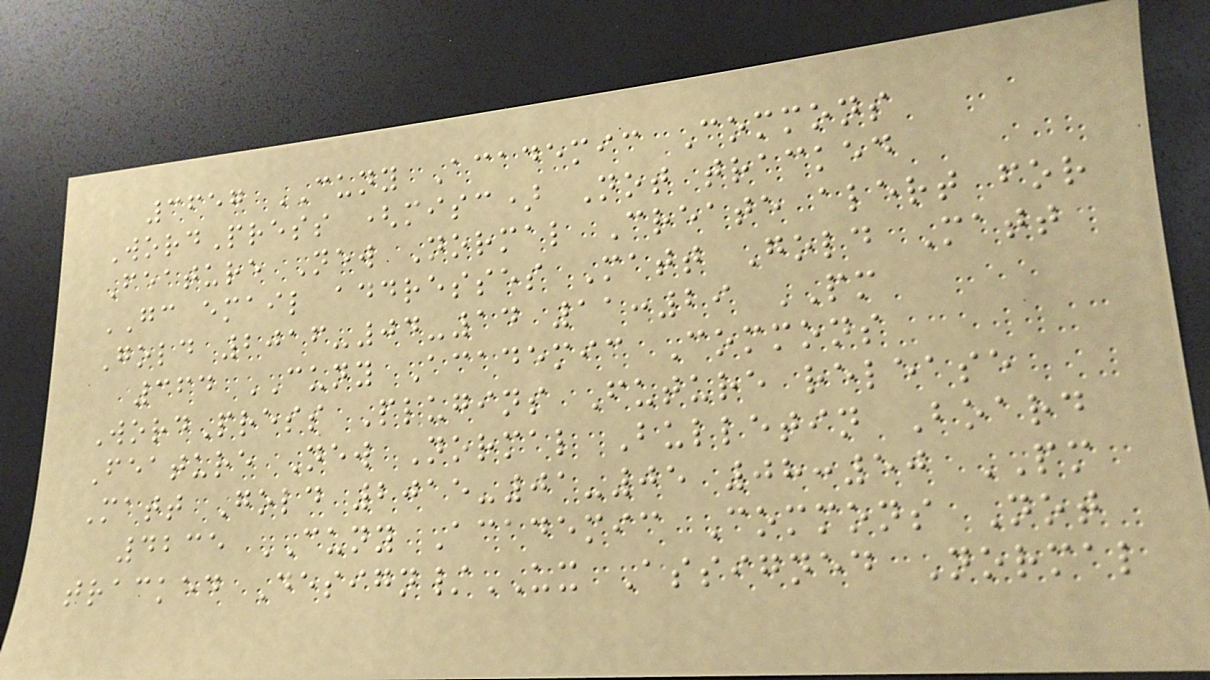3657 CUNY Academic Commons
WordPress (misc) Not tracked
Feature New Normal Create alert for
GC email addresses Matt Gold Matt
Gold 2016-04-14 11:29 PM
364 CUNY Academic Commons
WordPress Plugins Future release
Feature New Normal Bulletin Board
Matt Gold 2015-01-05 08:50 PM
4235 CUNY Academic Commons Not
tracked Design/UX Assigned Normal
